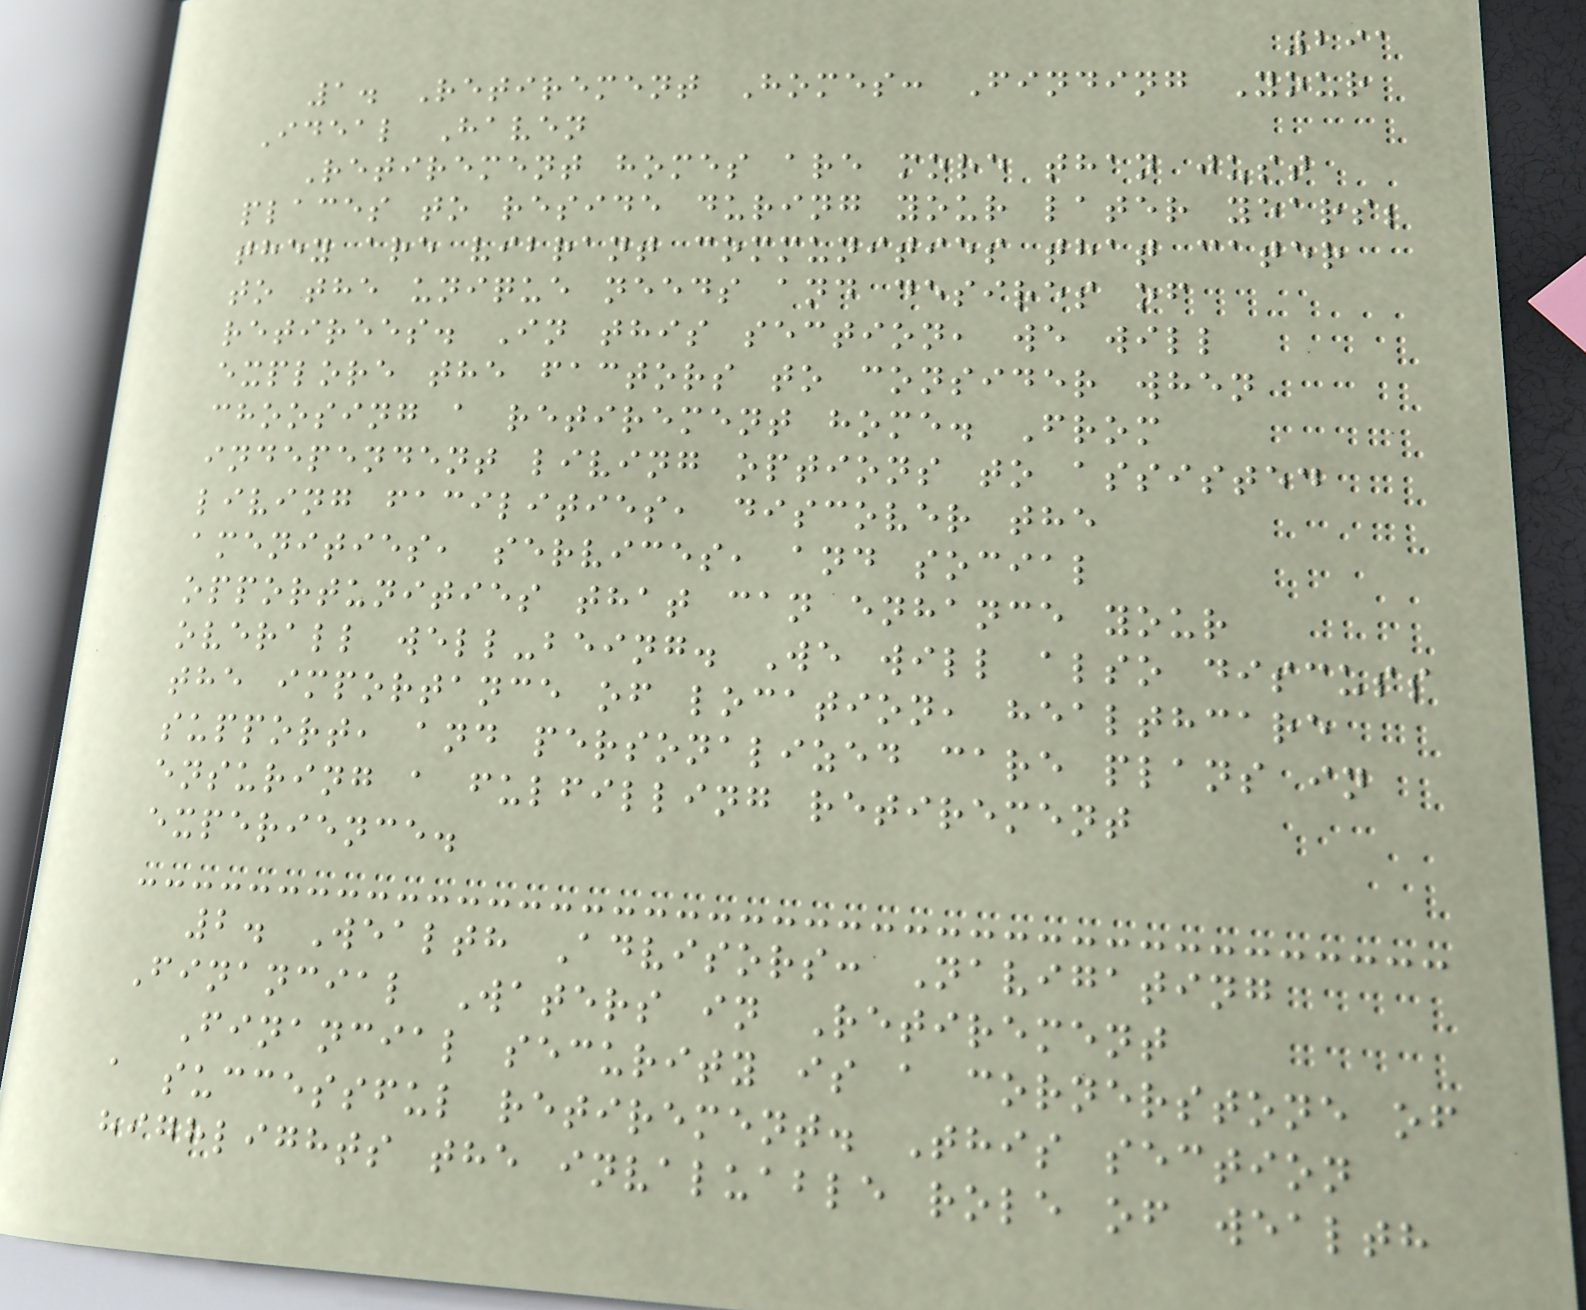291
1. Retirement Homes: Finding Your
Ideal Haven
Retirement homes are more than just
places to reside during your later years;
they are vibrant communities that cater
to the unique needs and desires of
retirees. In this section, we will
explore the factors to consider when
choosing a retirement home. From
independent living options to assisted
living facilities, discover the
amenities, services, and social
opportunities that can enhance your
overall well-being. We will also discuss
the importance of location, healthcare
support, and personalized care plans in
ensuring a fulfilling retirement
experience.
2. Wealth Advisors: Navigating
Financial Waters in Retirement
Financial security is a cornerstone of
a successful retirement. This section
highlights the invaluable role of wealth
